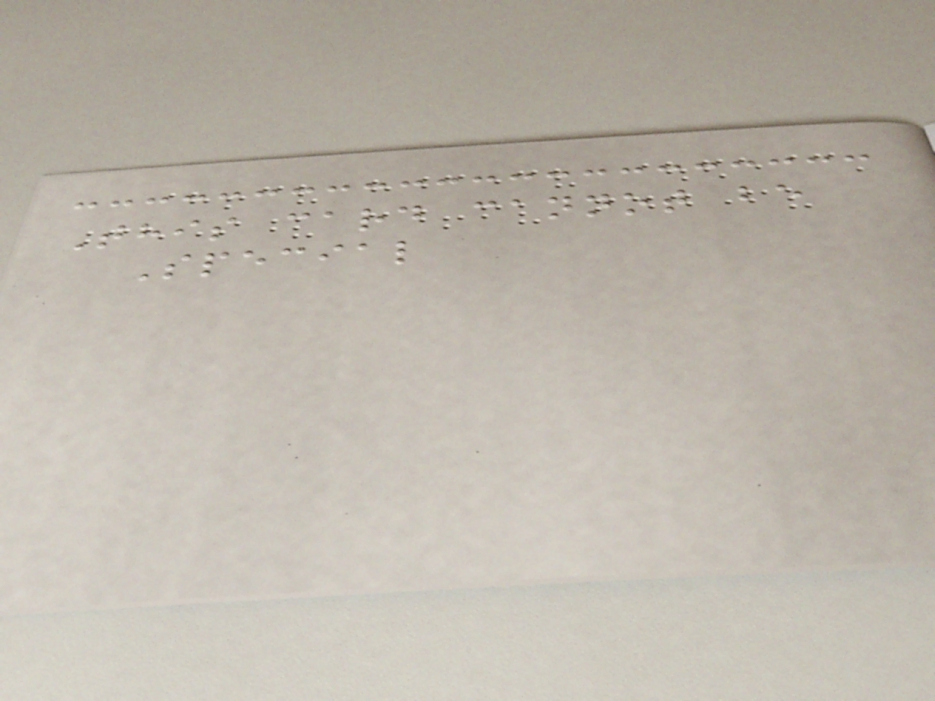This card cannot be
Special
